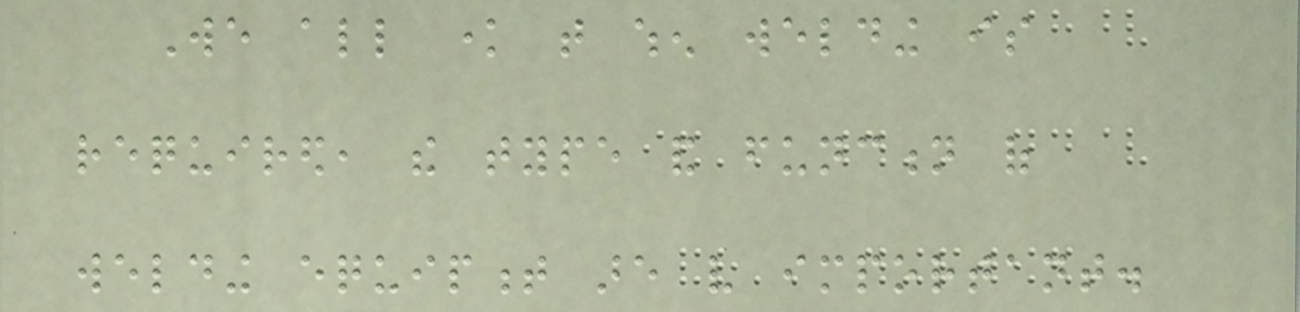We all know that when welding is
required, the type and function of
welding equipment are very important.
